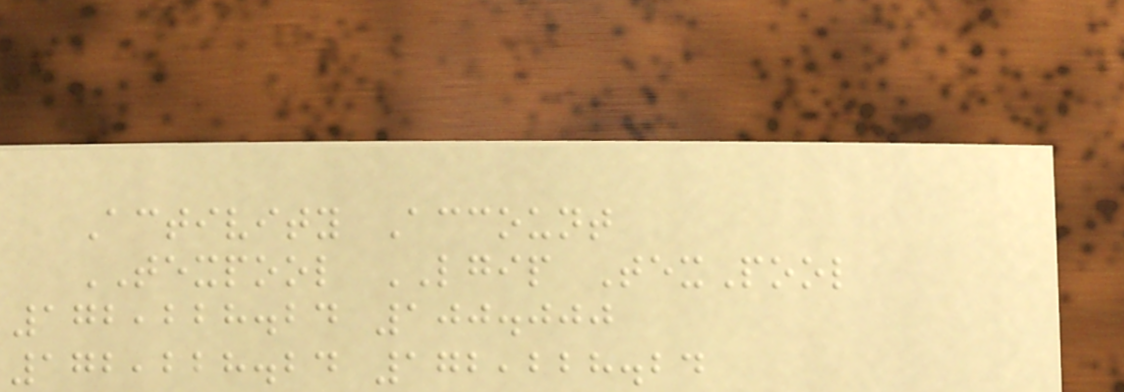Activity Account
TEXPOOL LGIP TexPool
172,228.24 100.000
172,228.24 172,228.24
